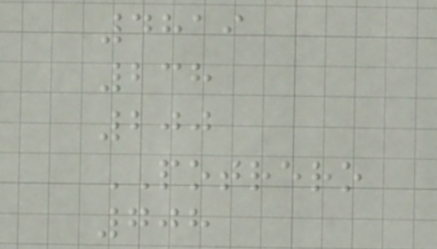4819
238
200
POTRERO
708
